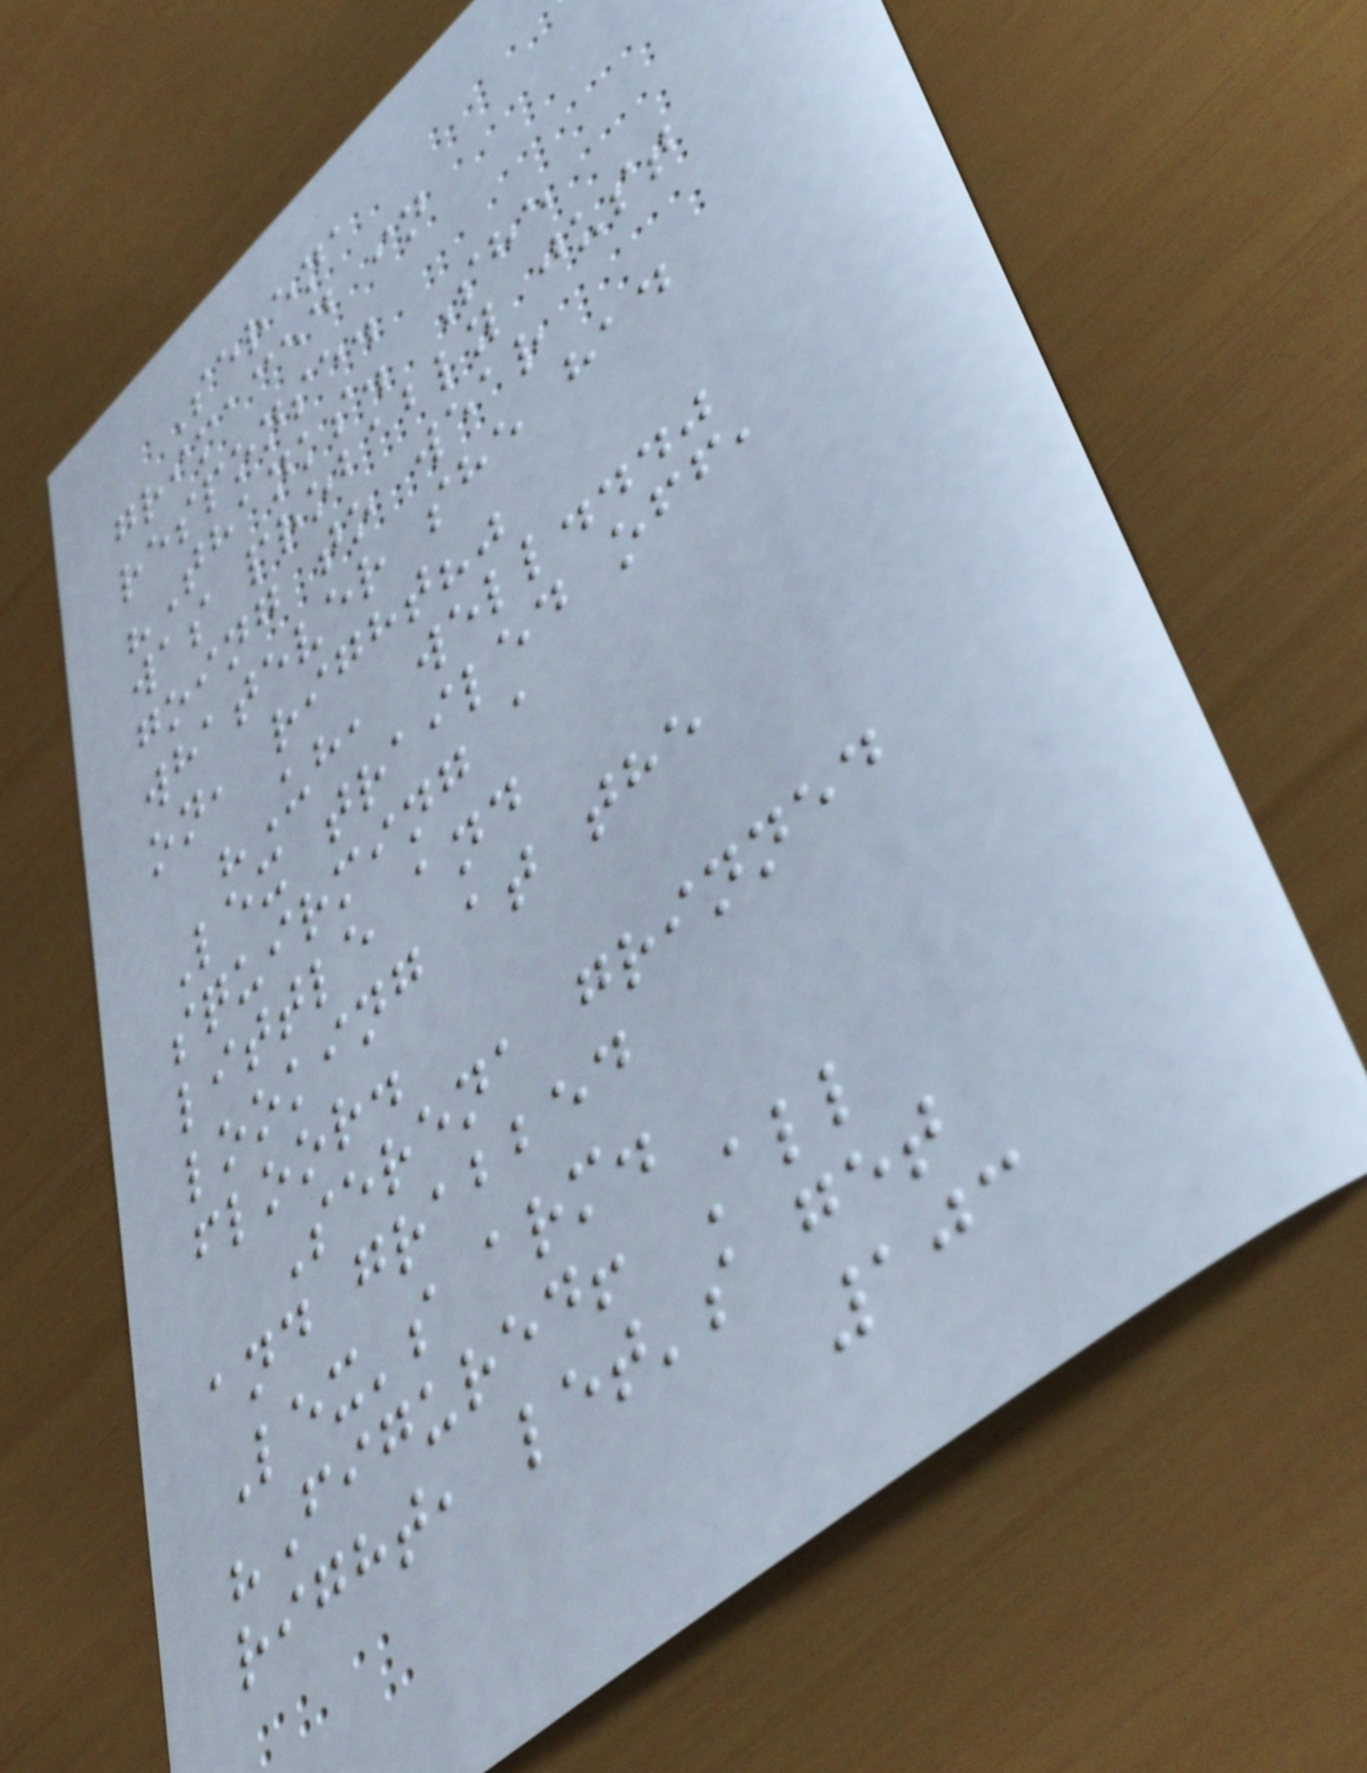Serena
grimaced in
response.
"Thanks. She
was probably just
going to wear
whatever she had
on, right?"
"Uh, well..."
Lex trailed off,
squirming a
little and
looking at the
floor.
Serena grinned
and grabbed
Lex's arm.
"Figured! All
right, let's get
103
